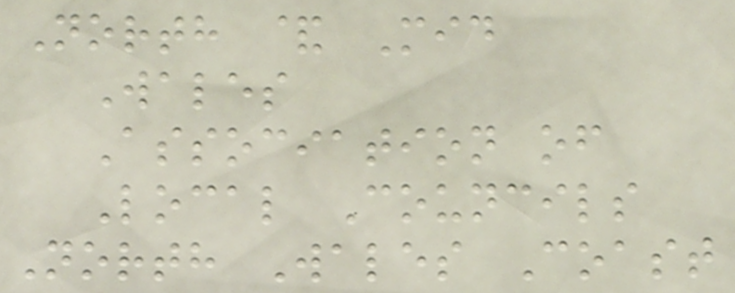North & Mid
Wales
Association of
Local Councils
North Wales Coast
